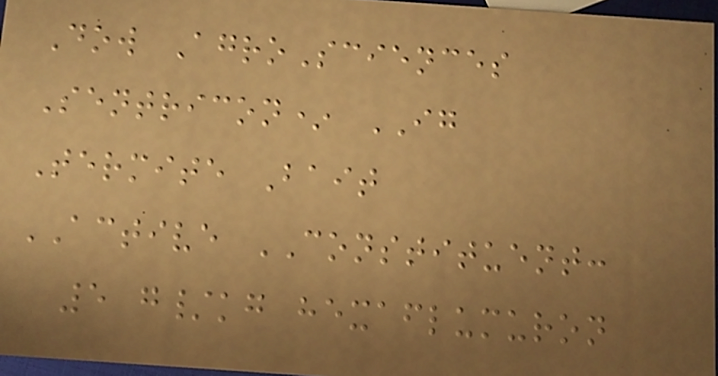Dow AgroSciences
Sentricon* IG
Termite Bait
ACTIVE CONSTITUENT:
5 g/kg hexaflumuron
